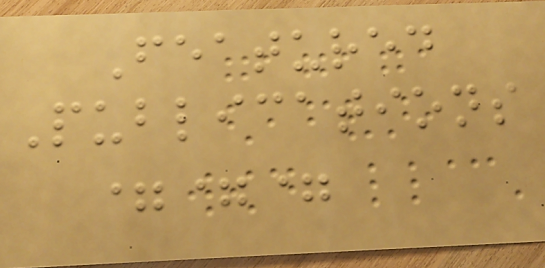Featured
Publications
===
